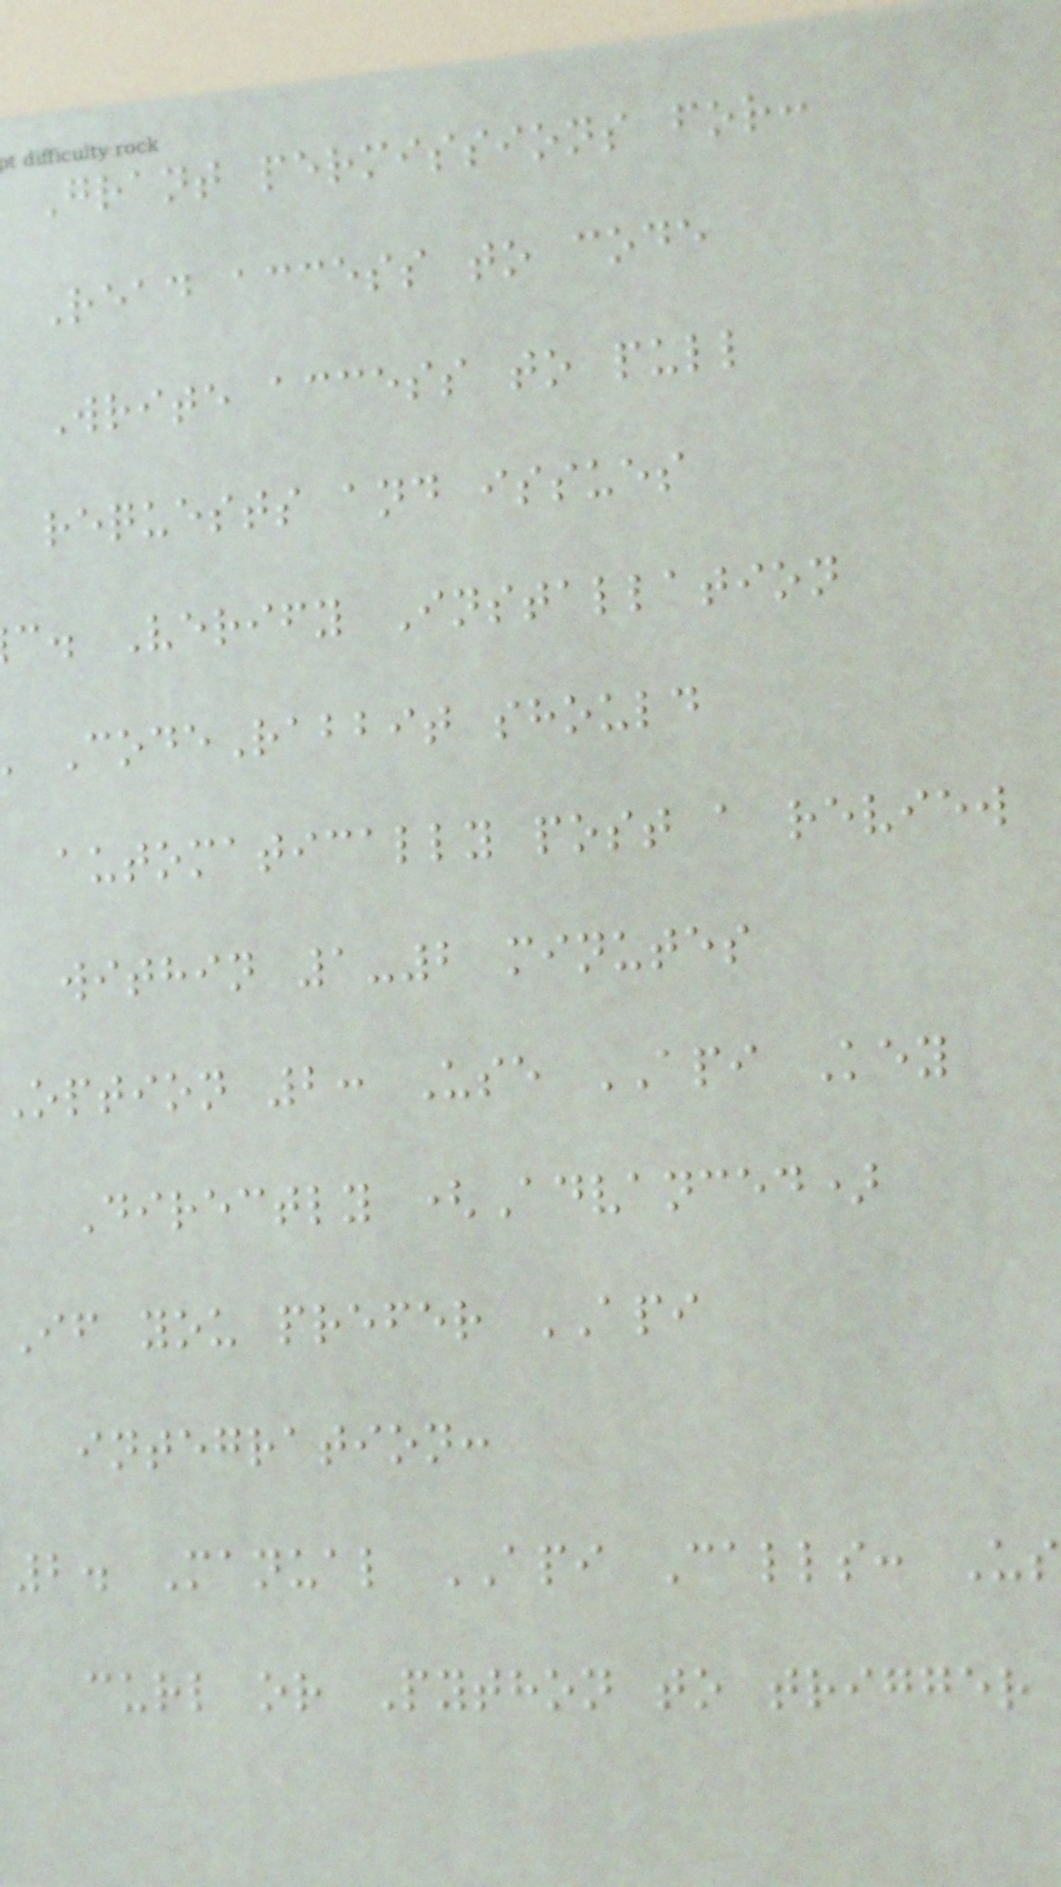Grant permissions for:
Read access to code
Write access to pull
requests and issues
c. Verify Installation
CodeRabbit should
automatically post a review
within 1-2 minutes
option 2: Use API Key
Directly (Advanced)
If you prefer API
integration:
2. Manual API Calls: Us
curl or Python to trigger
